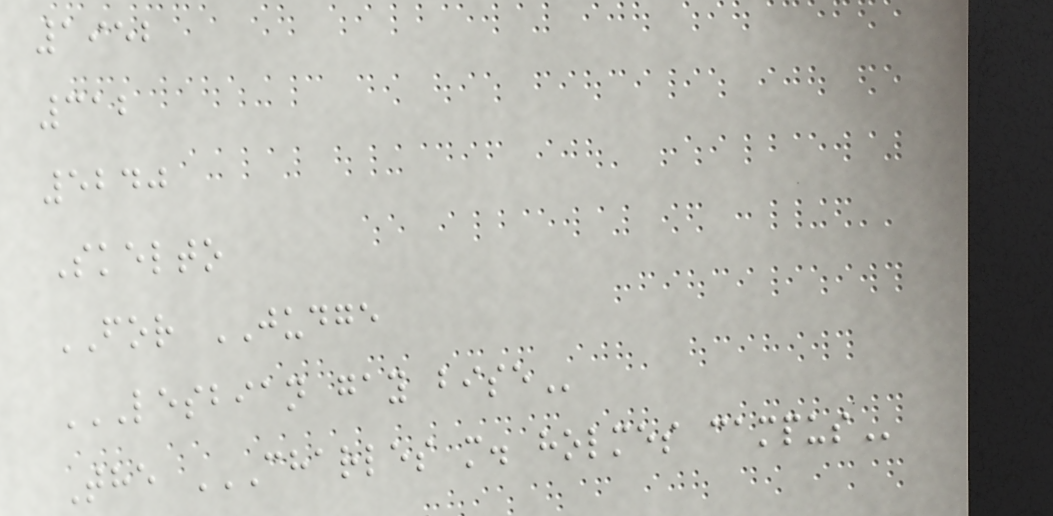1952
312
5240
Skelto
FOR JUDGE
LESBIAN GAY BISE
The CHARLES M. HOLMES CAMPUS
